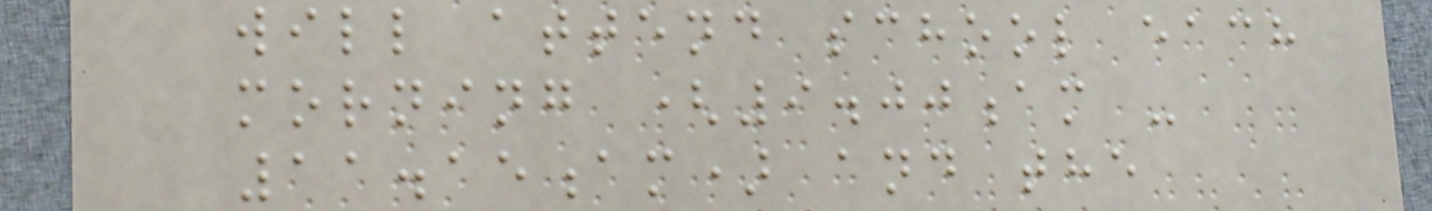will attend school each
morning (9.00am -
11.15am) and the
